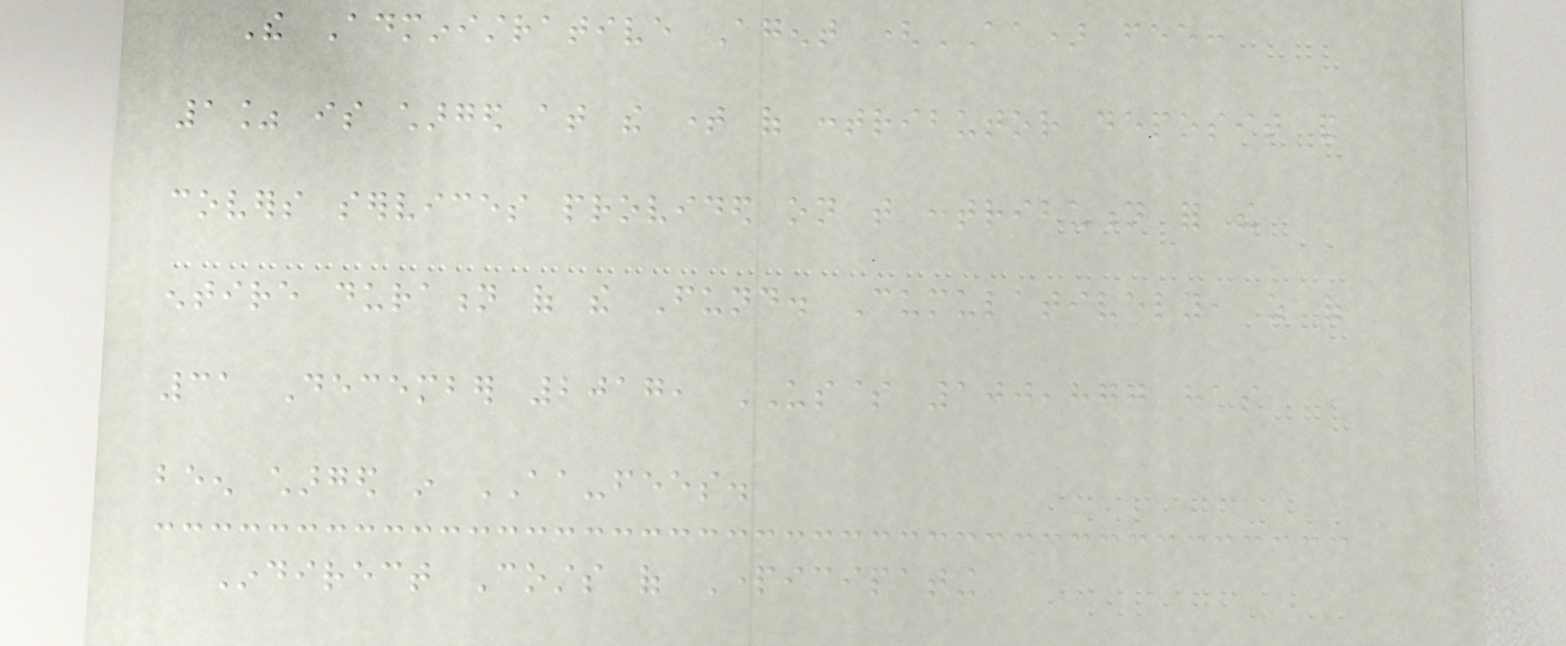The Administrative Agent (AA) fee:
1% is charged at the time of contributor deposit and
covers services provided on that contribution for the
entire duration of the Fund. Cumulatively, as of
31 December 2017, US$ 100,877 has
been charged in AA-fees.
Indirect Costs of Participating
